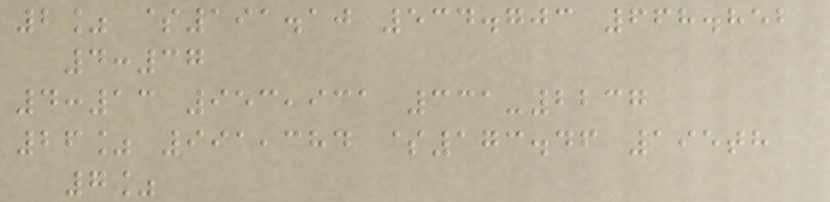2% $191.10 534.703 668.852
4:37
4:13 953,931 331-2237
26% 991,384 $173.46 195th
7%
